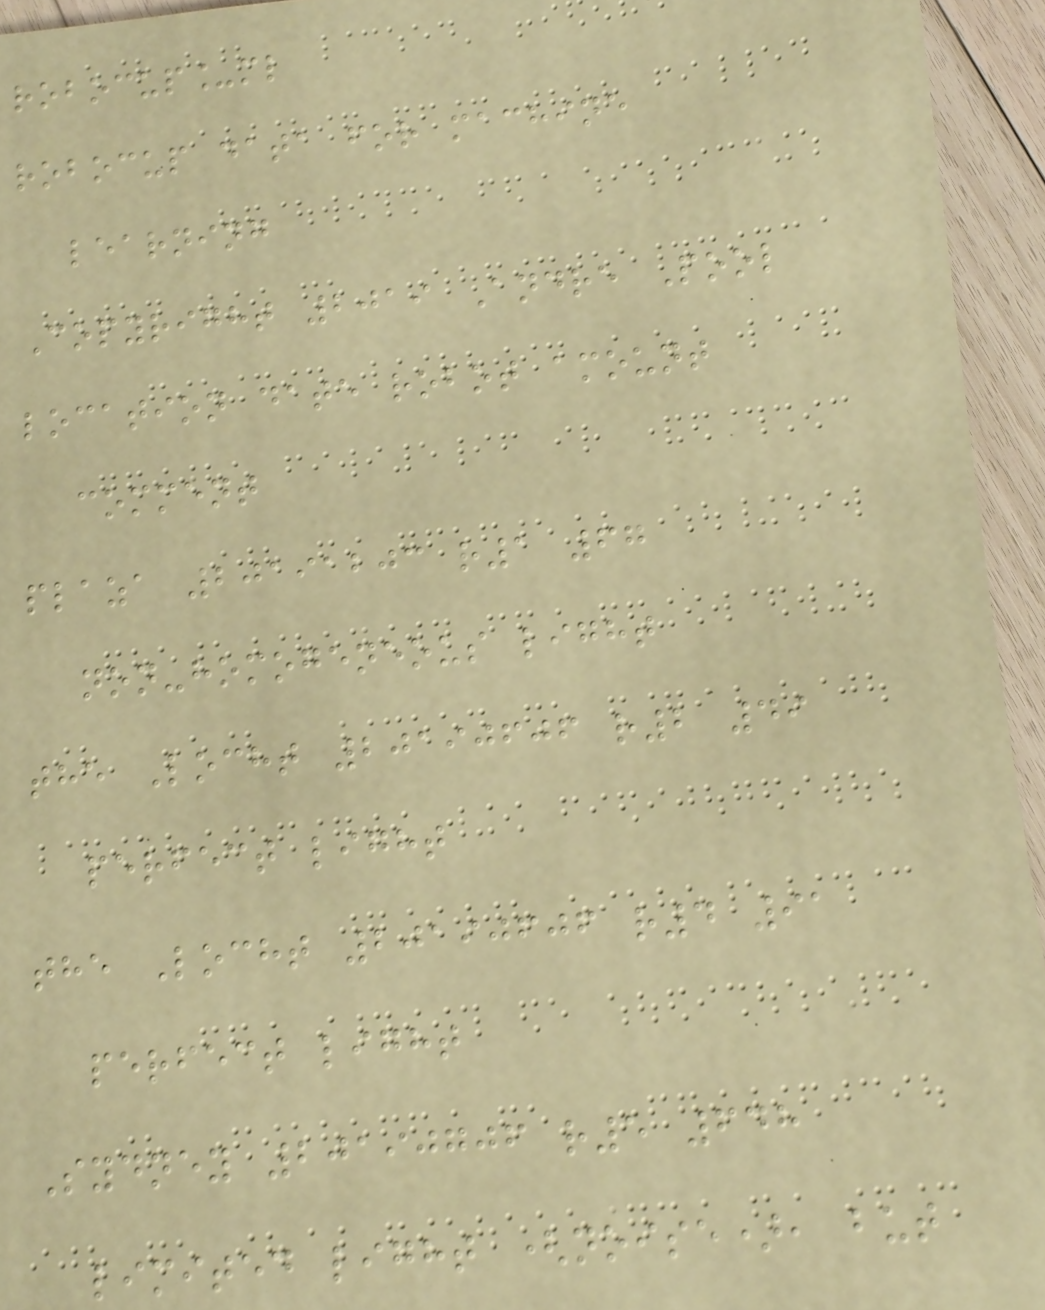robocup_ml
robocup data for machine
learning
Copyright 2019 Andre Pool
location date robot amount
comment
plaza 20191203 r1 67
non-homogeneous light
the Locht 20190606 r2 49
perfect light
the Locht 20190606 r4 91
perfect light
Sydney 20190706 r5 648
limited light (noise), but
